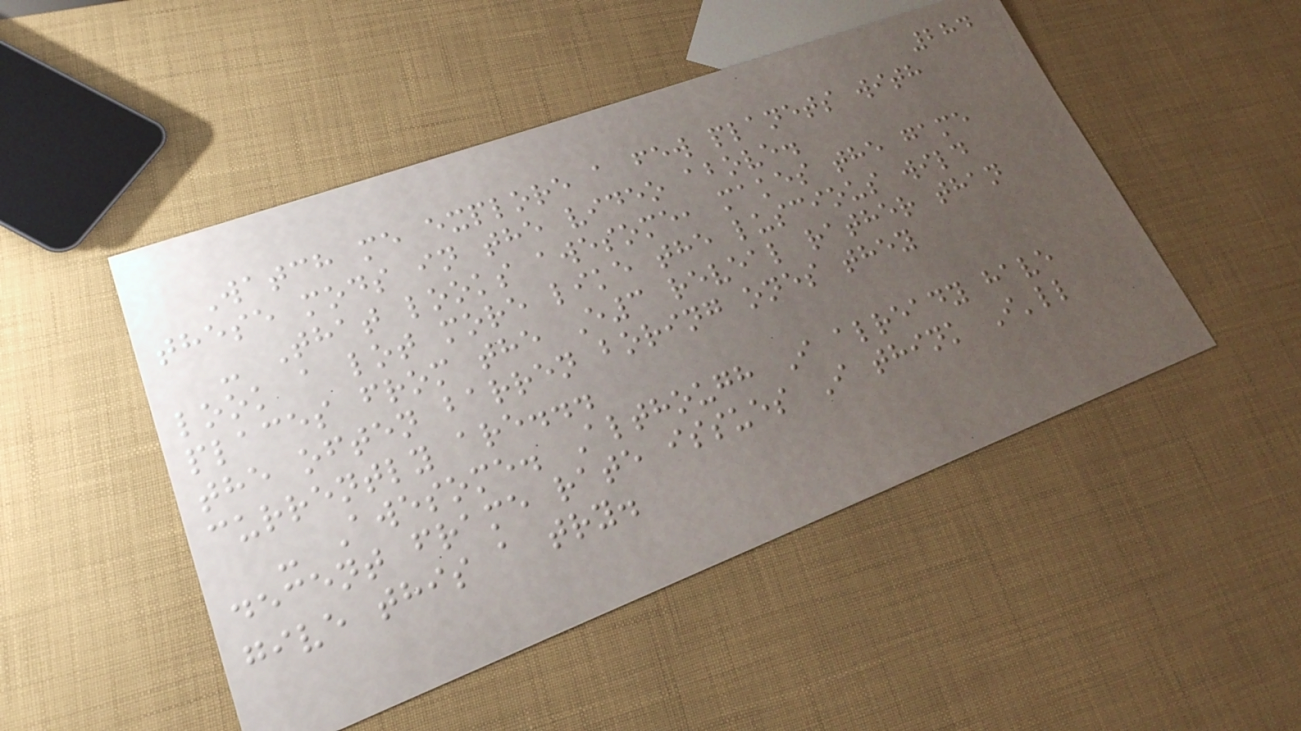284
Watch me explore a few planets with
these mods in the video above.
- That looks awesome, makes the game
look a lot more like the luscious wild
places from the E3 reveal rather than
the often barren boring ones they
currently are...
- Awesome. Although I already have
decent frame rate issues I think I'll
give this a try.
